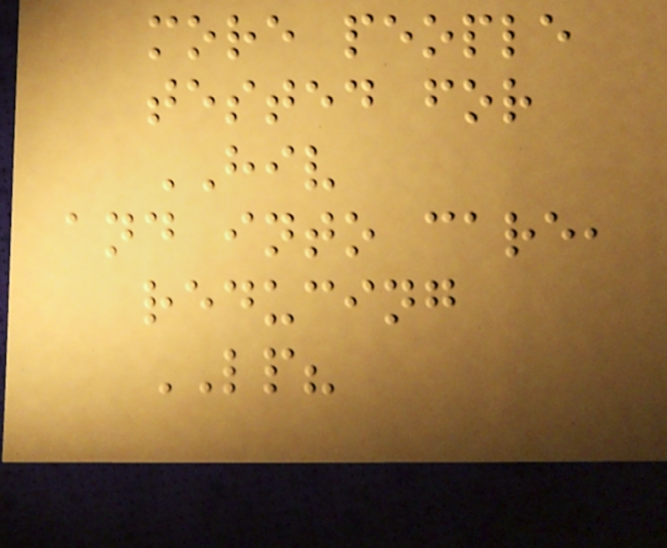more people
tested for
HIV
and into care,
reducing
LP?
